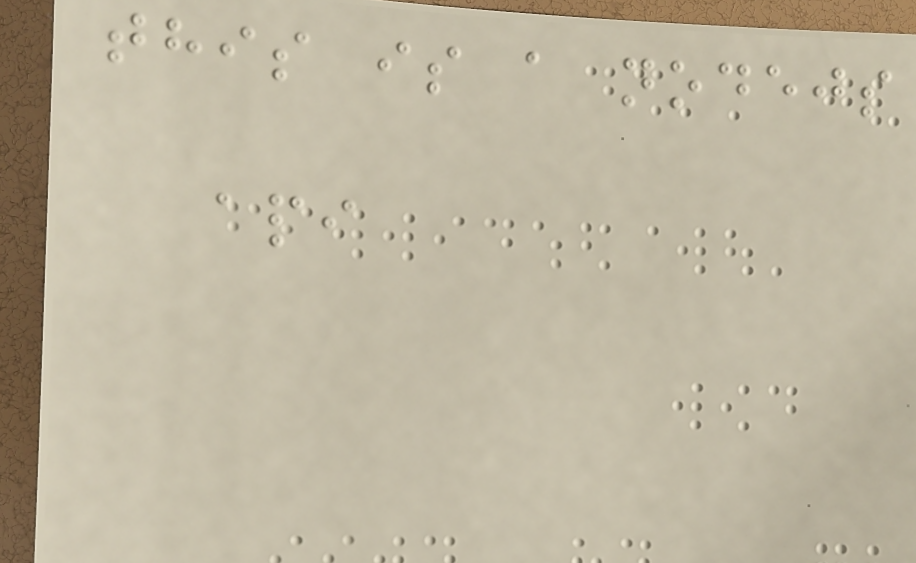this is a nodejs
api
